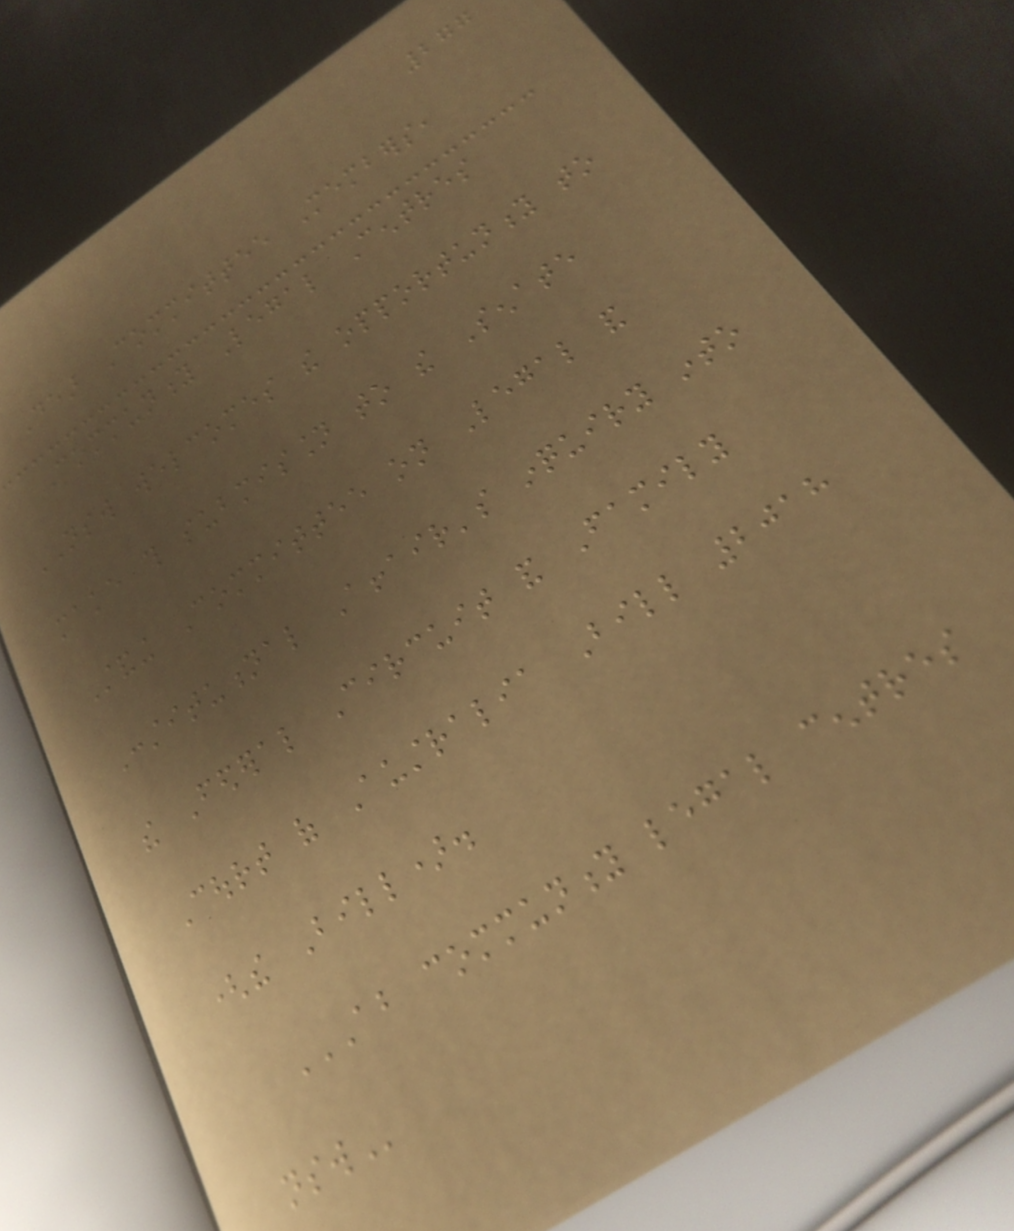277
Dear Committee Members,
Community Legal Centres
NSW welcomes the opportunity to
make this submission to the Senate
Standing Committee on Legal and
Constitutional Affair's inquiry into
the Federal Circuit and Family
Court of Australia Bill 2018
(the Bill).
ABOUT COMMUNITY LEGAL CENTRES
NSW
